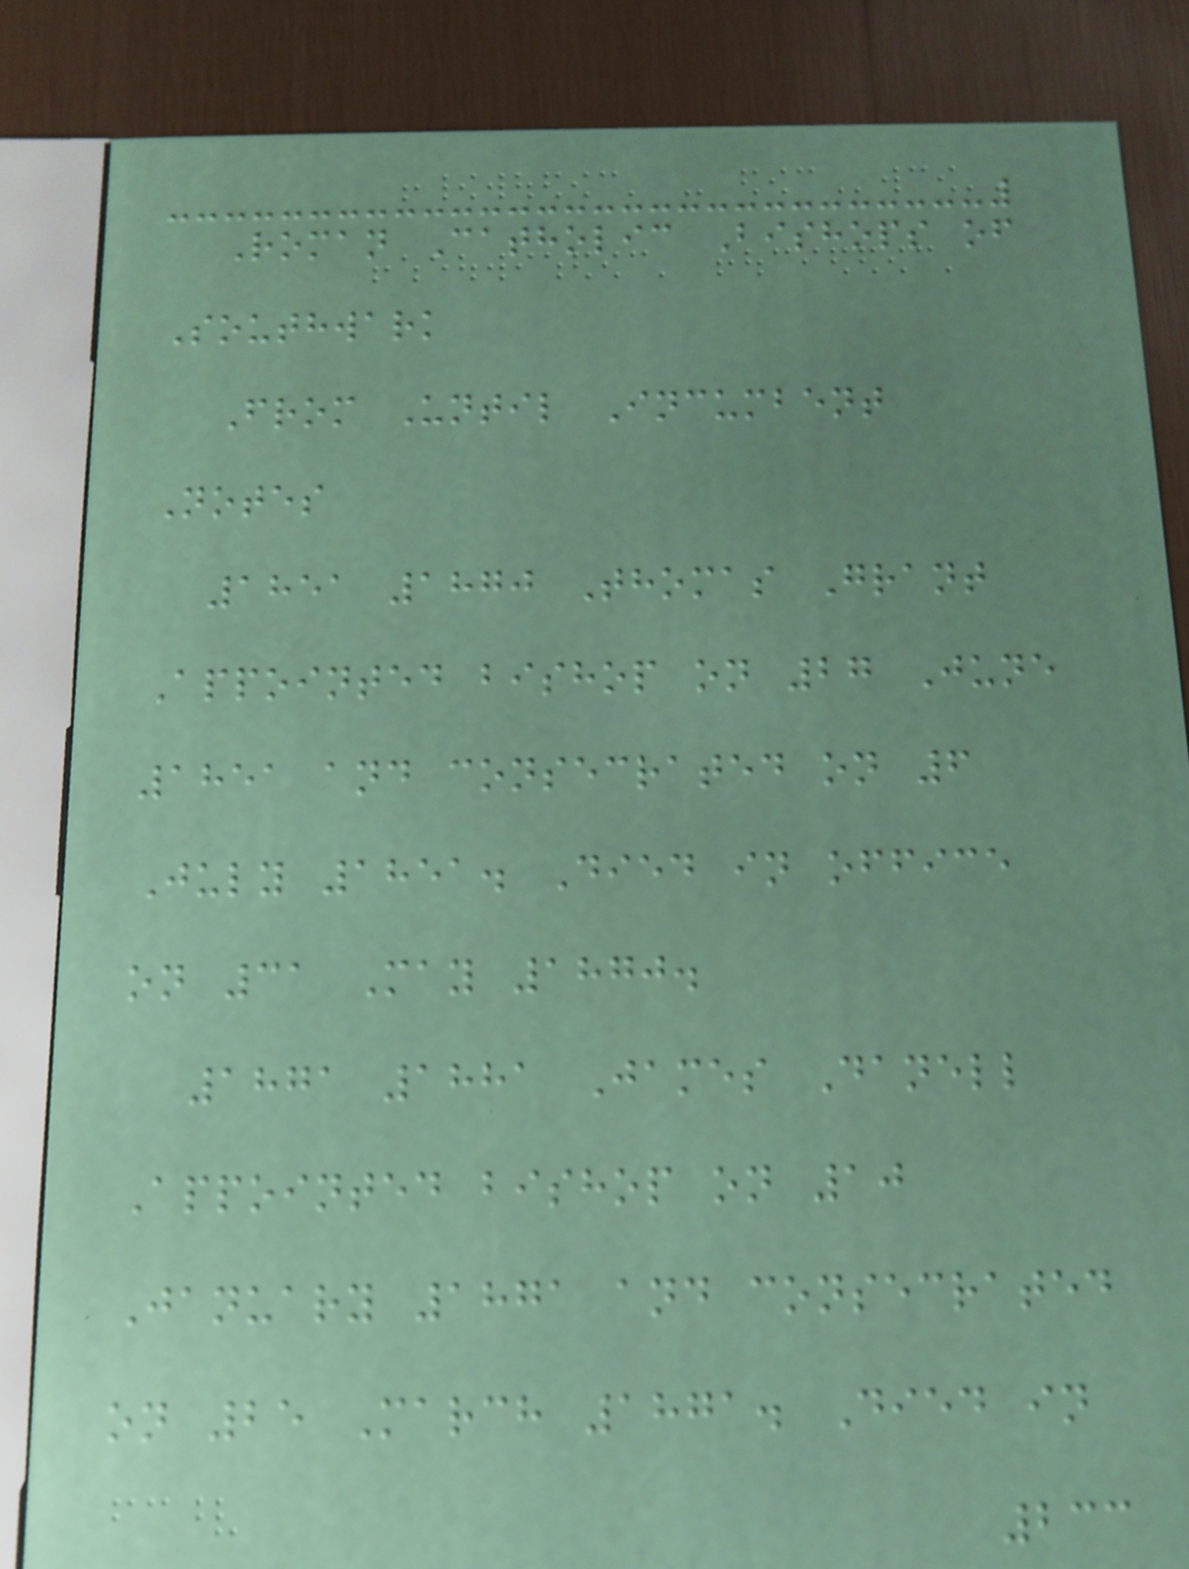Roman Catholic Bishops of
Southwark
From Until Incumbent
Notes
1851 1870 Thomas Grant
Appointed bishop on 27 June
1851 and consecrated on 6
July 1851. Died in office
on 31 May 1870.
1871 1881 James Danell
Appointed bishop on 10
January 1871 and consecrated
on 25 March 1871. Died in
233
